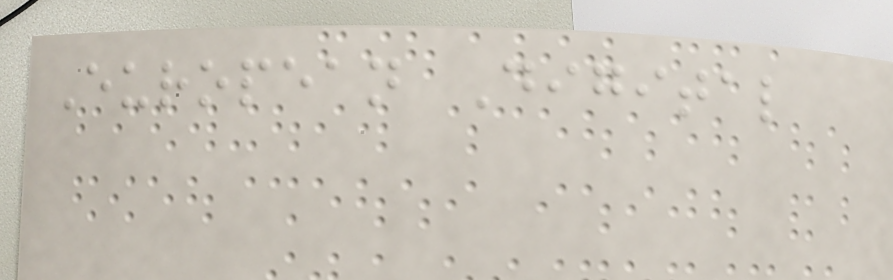European Digital
